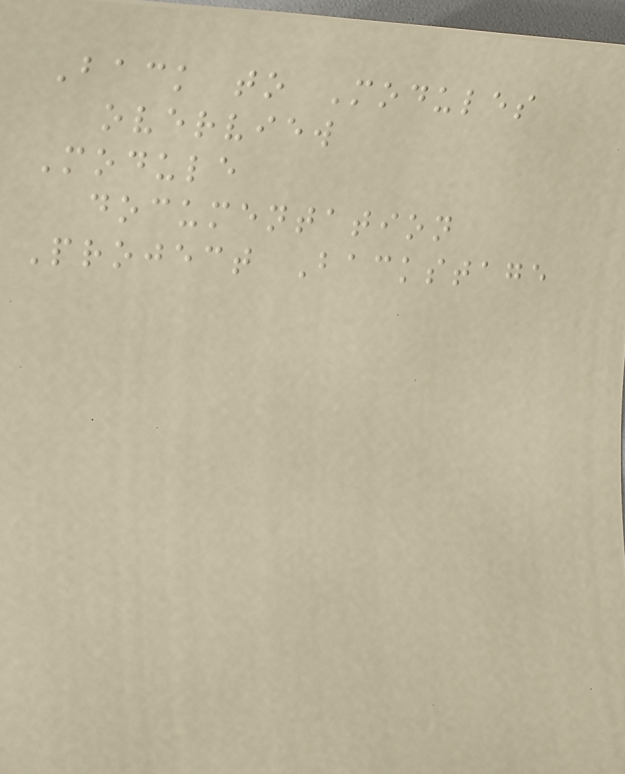Back to Modules
overview
Module
documentation
Project Backstage
